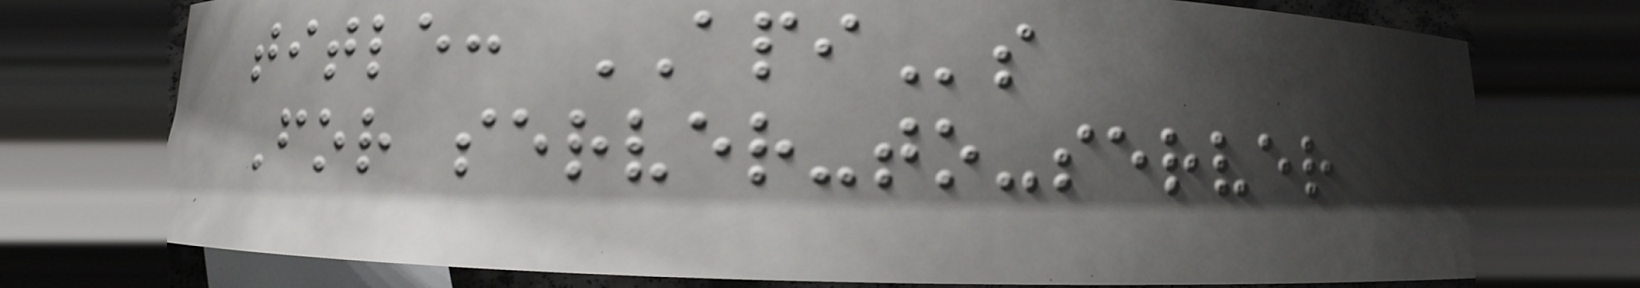title: APIs
For server-to-server
